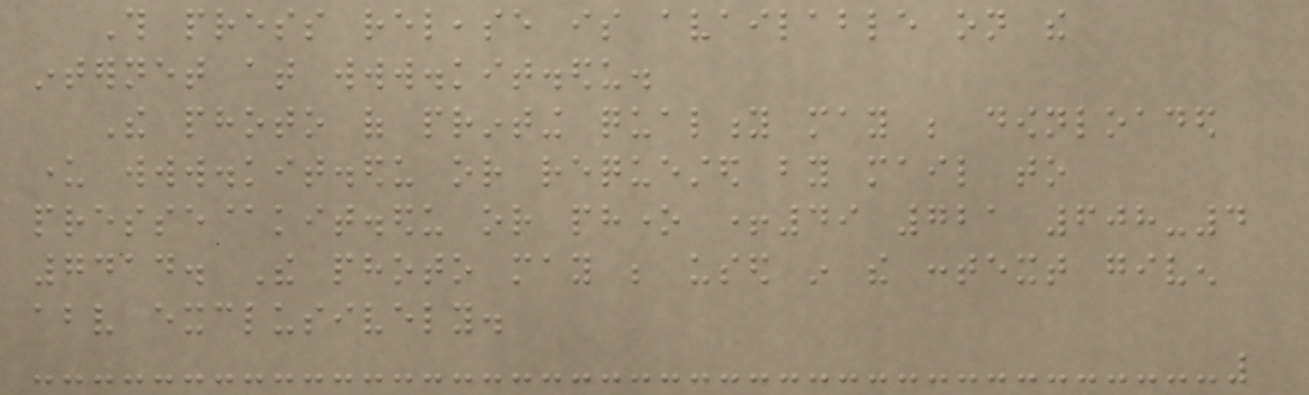This press release is available on the
internet at www.kit.edu.
The photo of printing quality may be downloaded
under www.kit.edu or requested by mail to
presse@kit.edu or phone +49 721 608-4
7414. The photo may be used in the context given
above exclusively.
